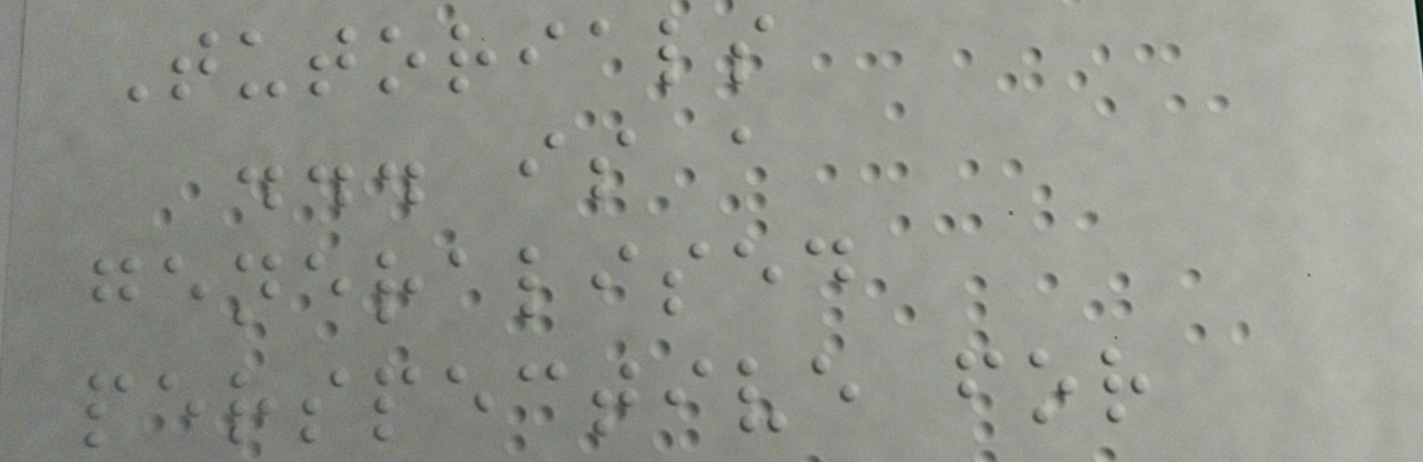Tutorials
... is a
generalised
perspective for
